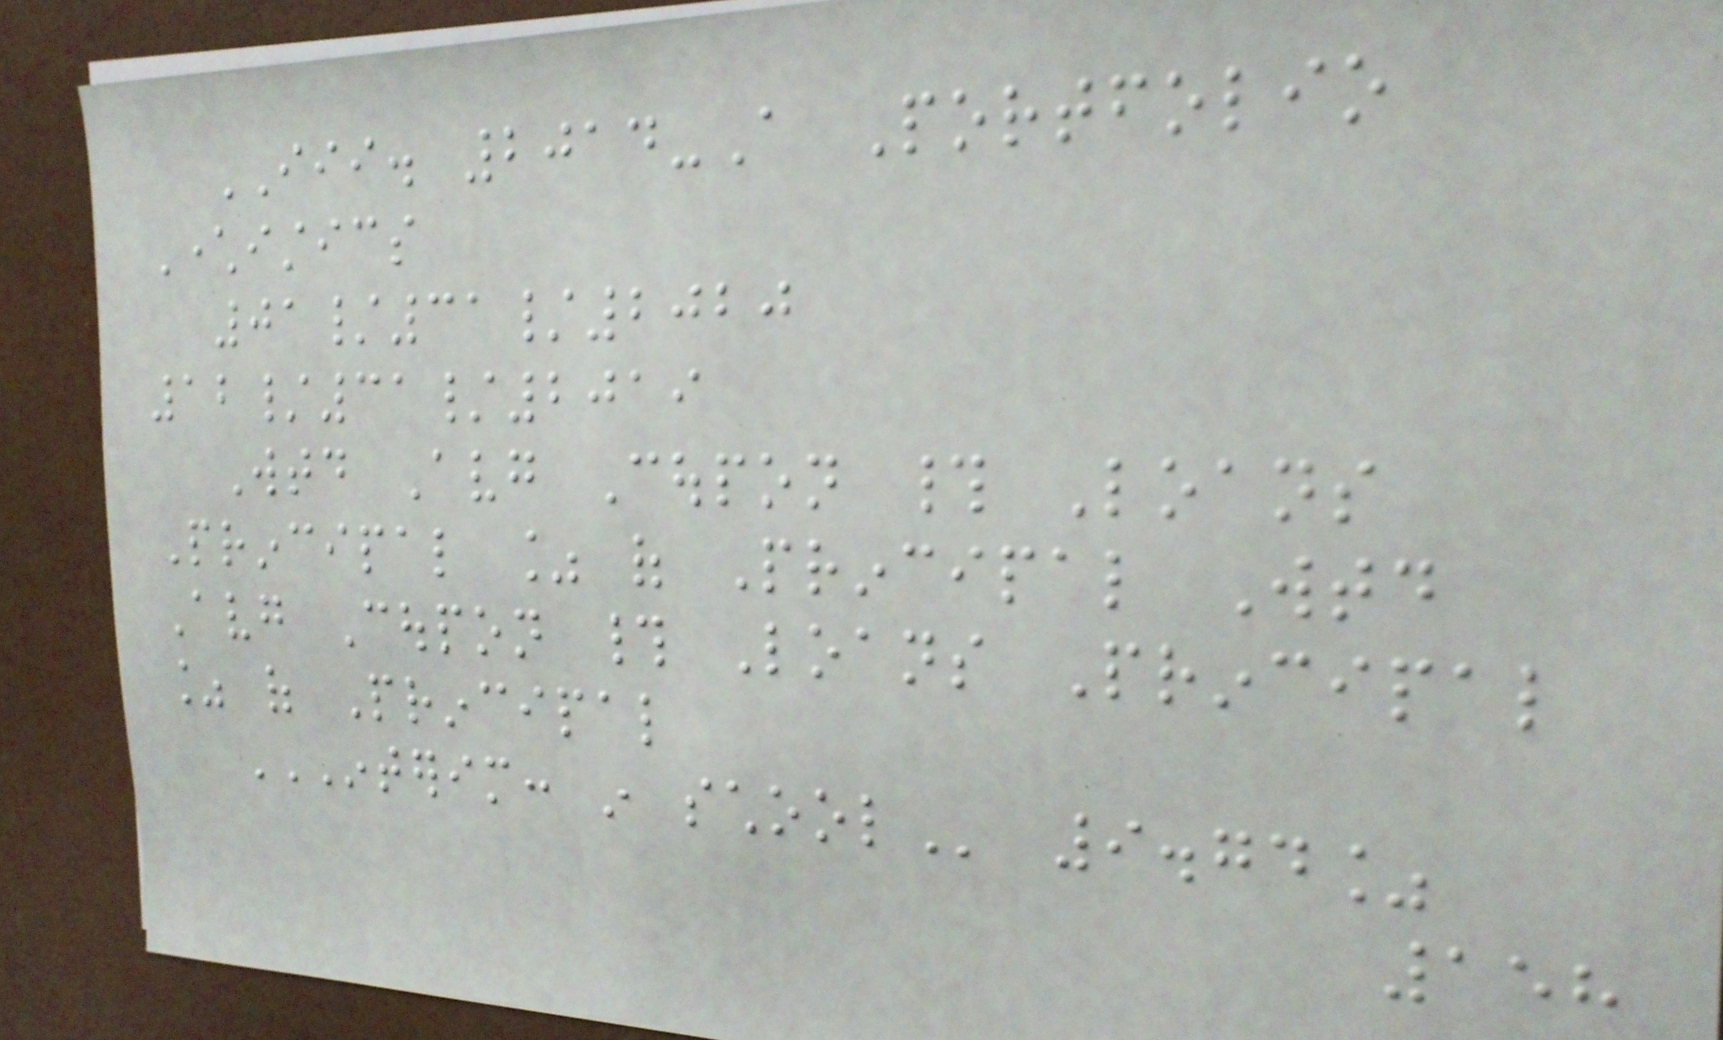III. 2014-A Portfolio
Characteristics
01/31/2020
12/31/2019
Wtd Avg Coupon # Loans
Principal % of Principal Wtd
Avg Coupon # Loans Principal
% of Principal
INTERIM: IN SCHOOL 9.74%
158
